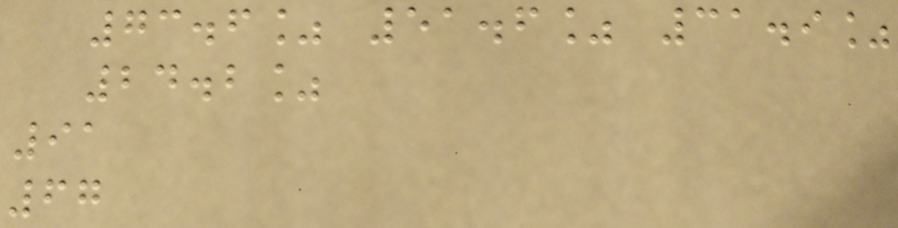73.6% 51.6% 31.9%
24.2%
91
67
